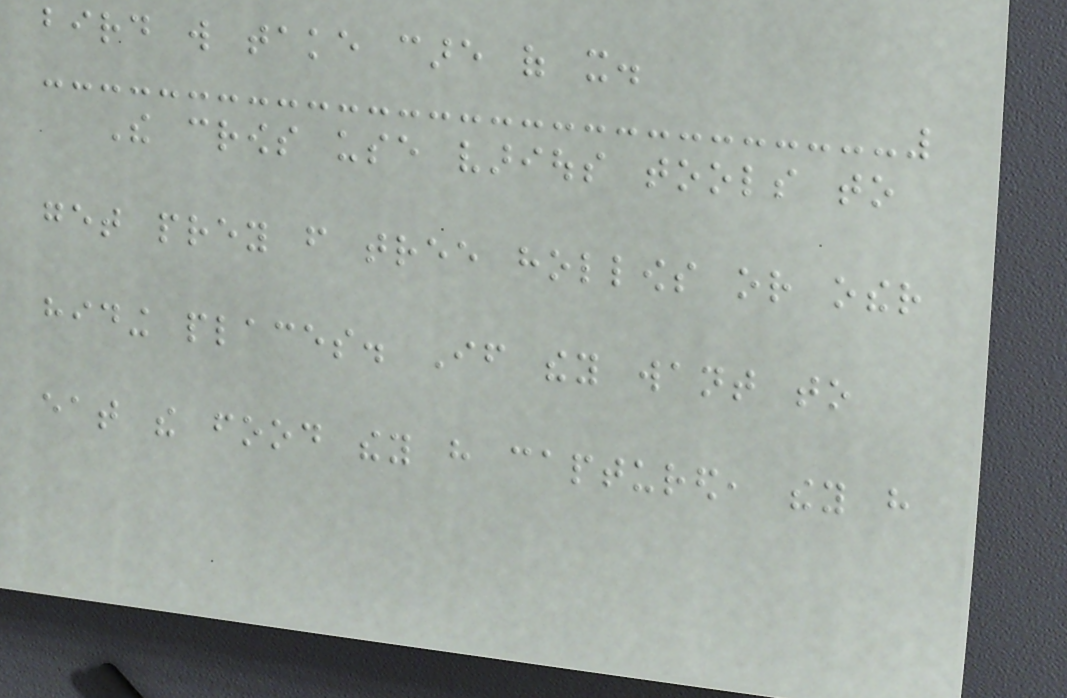bird will take care of it.
The crows use various tools to
get prey from tree hollows or other
hiding places. If they want to
eat the food they have captured, they have
